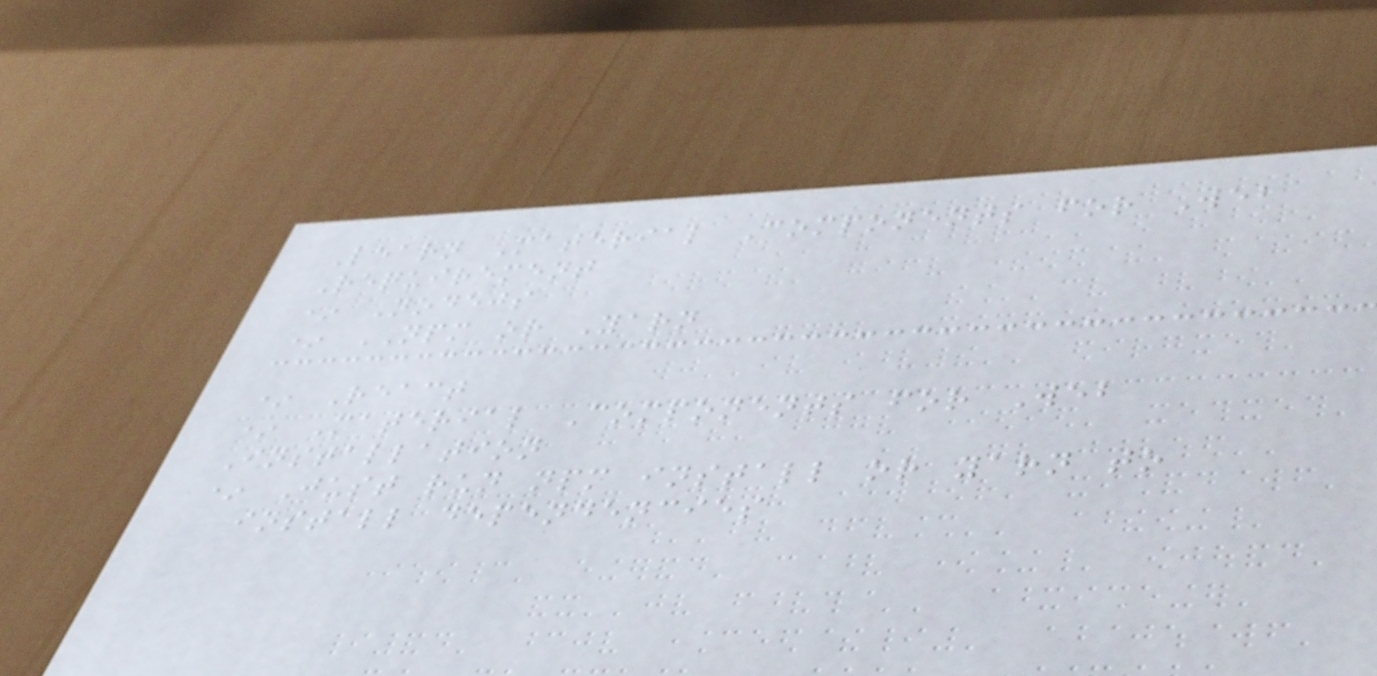Learn Material Components for Web
Requirement
* Nodejs
* NPM or Yarn
* React
* Material Components for Web
Installation
* Just run npm install or yarn to
install dependencies
